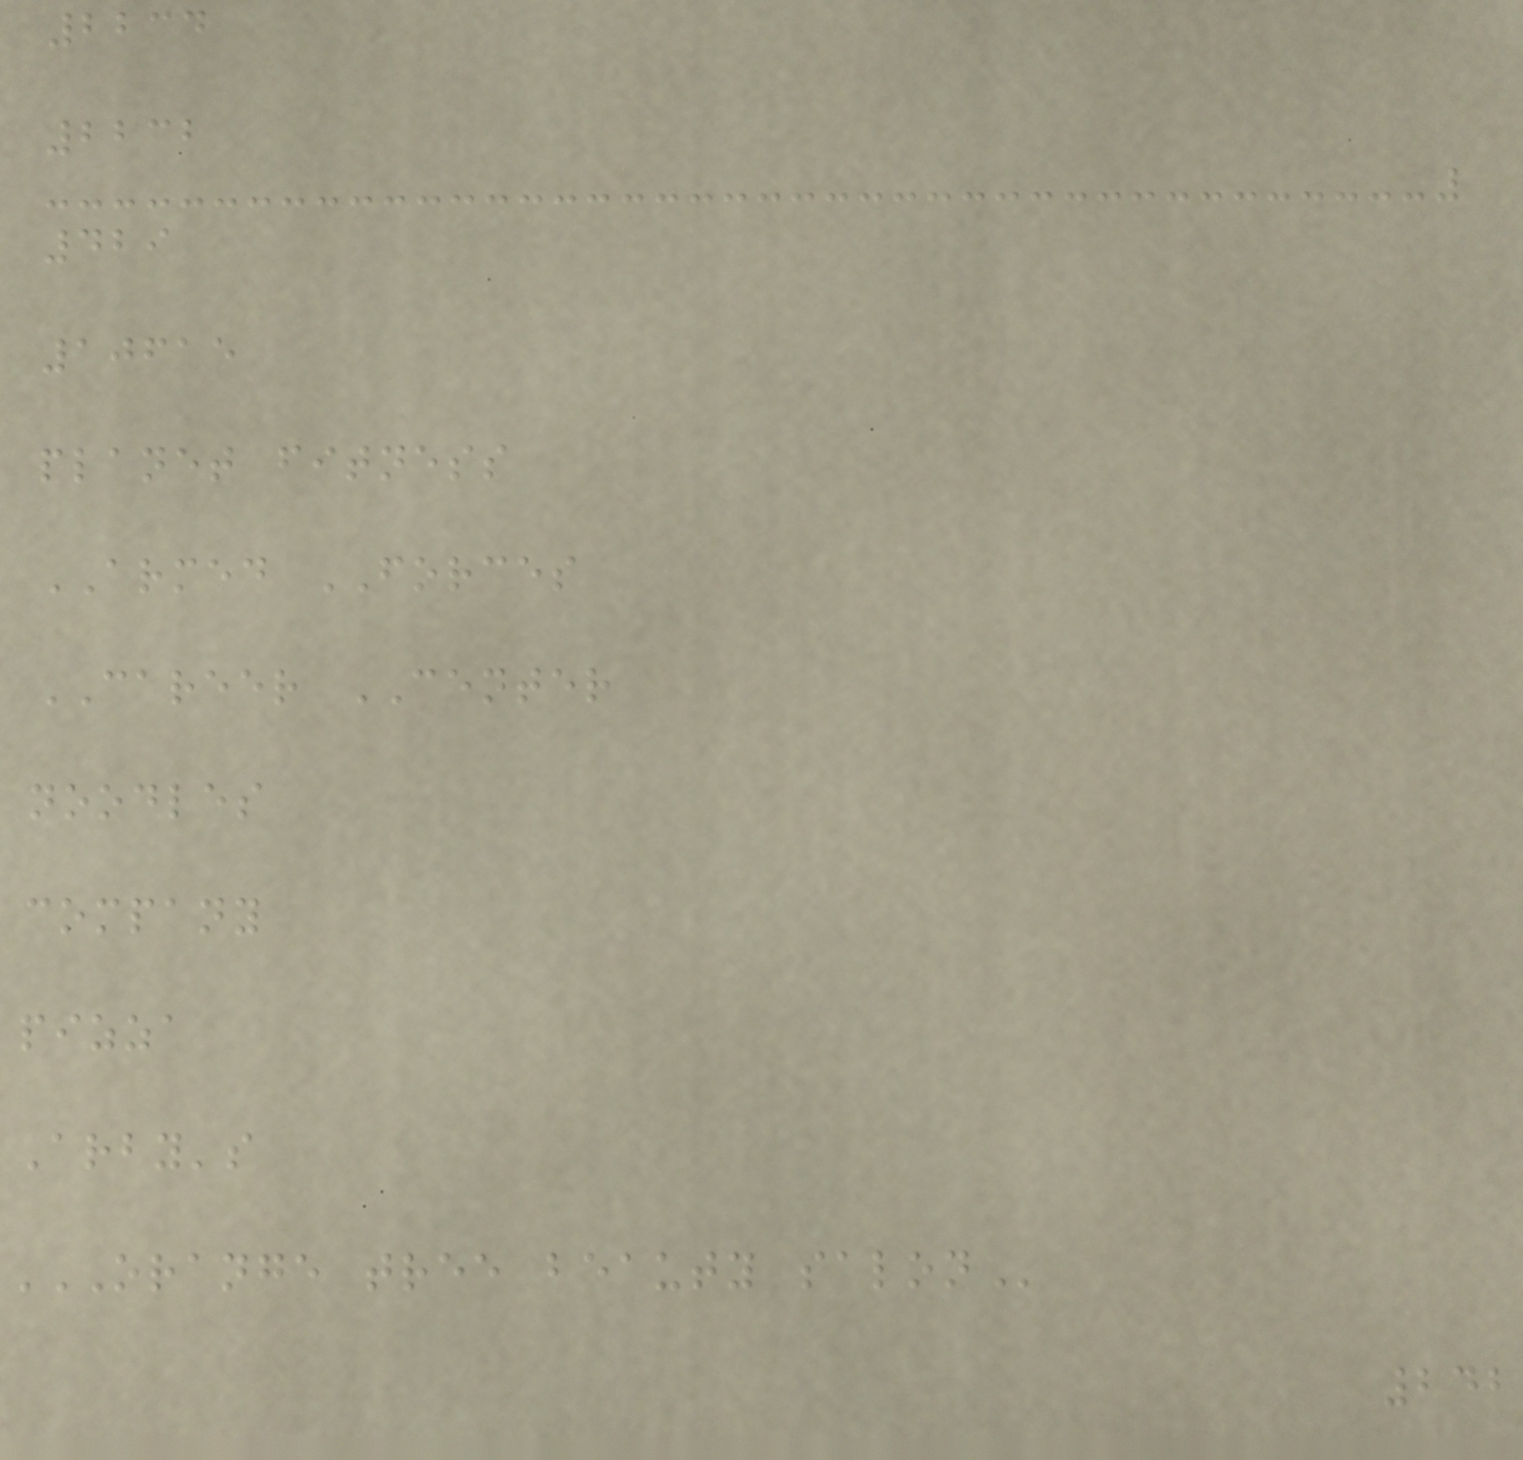2234
2232
429
10615
planet fitness
ARMED FORCES
CAREER CENTER
noodles
company
pizza
Arby's
ORANGE TREE BEAUTY SALON
242
